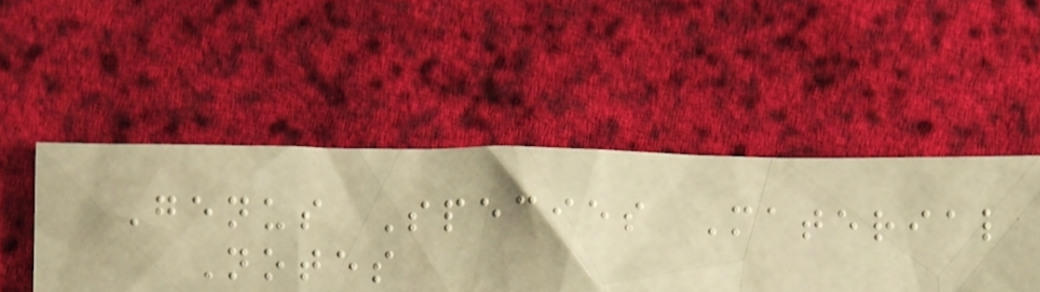Genus Species Material
Notes
